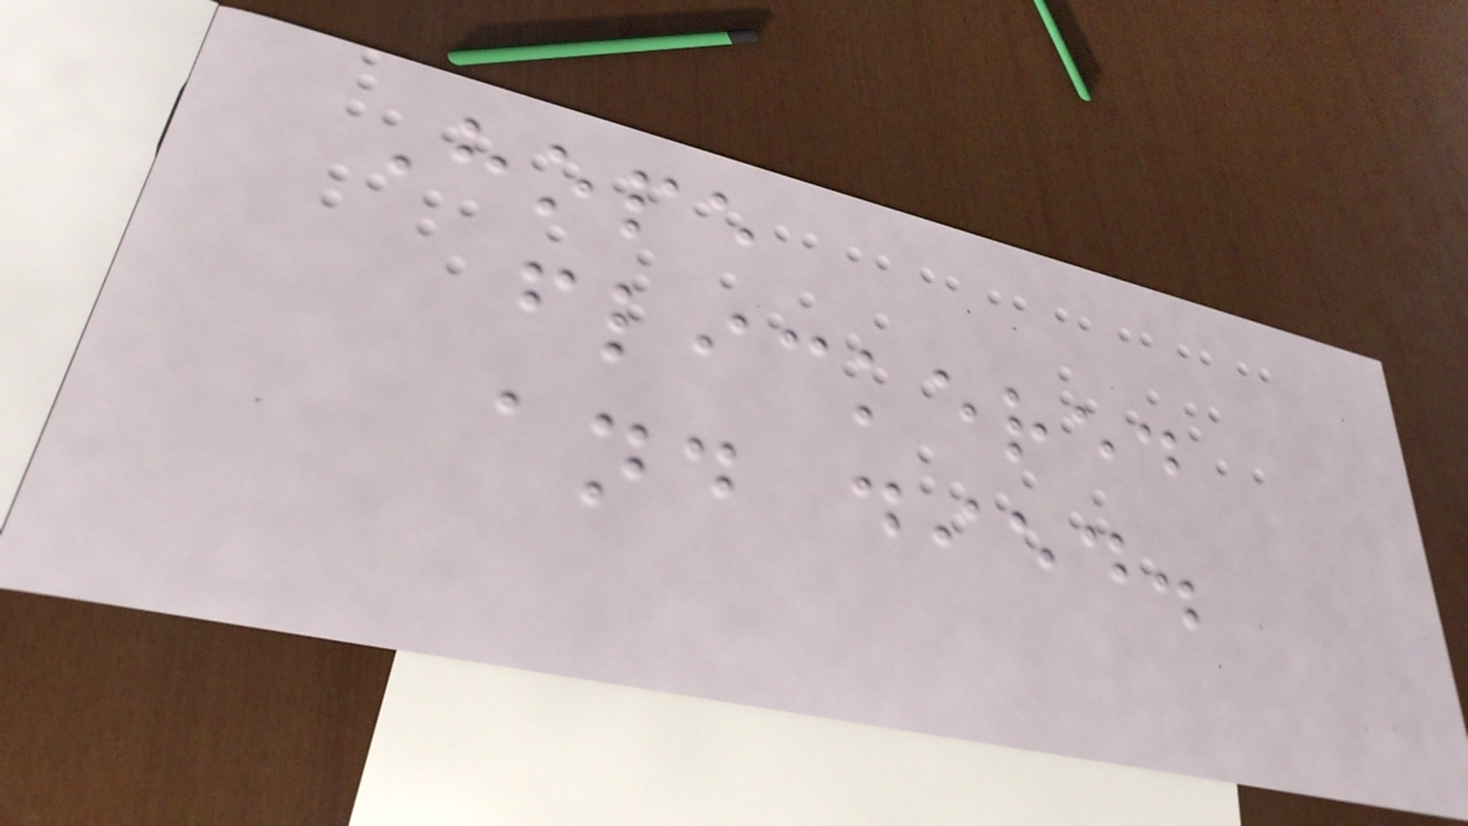Hope
flickered
and died.
